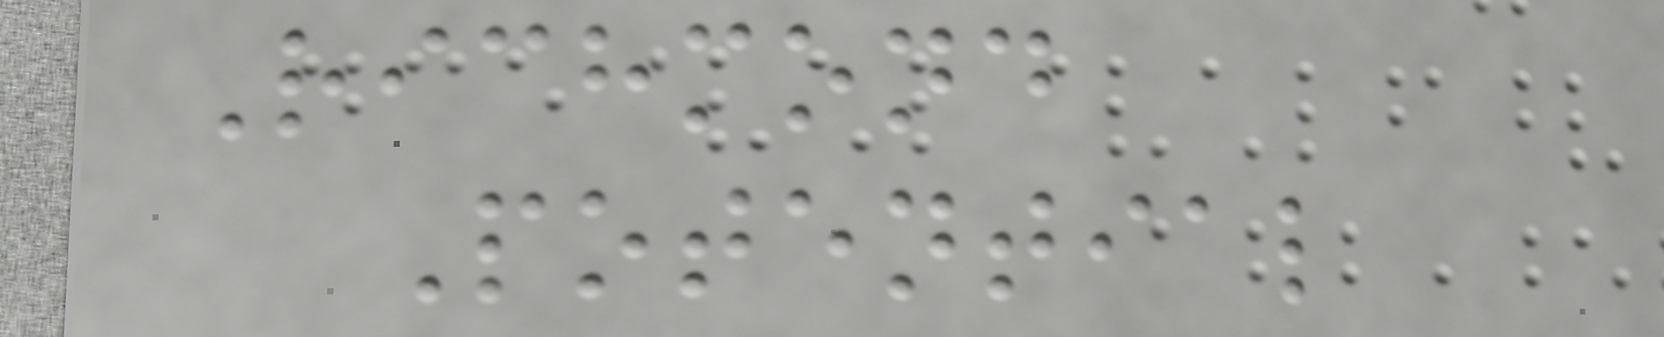Richmond
Potential
